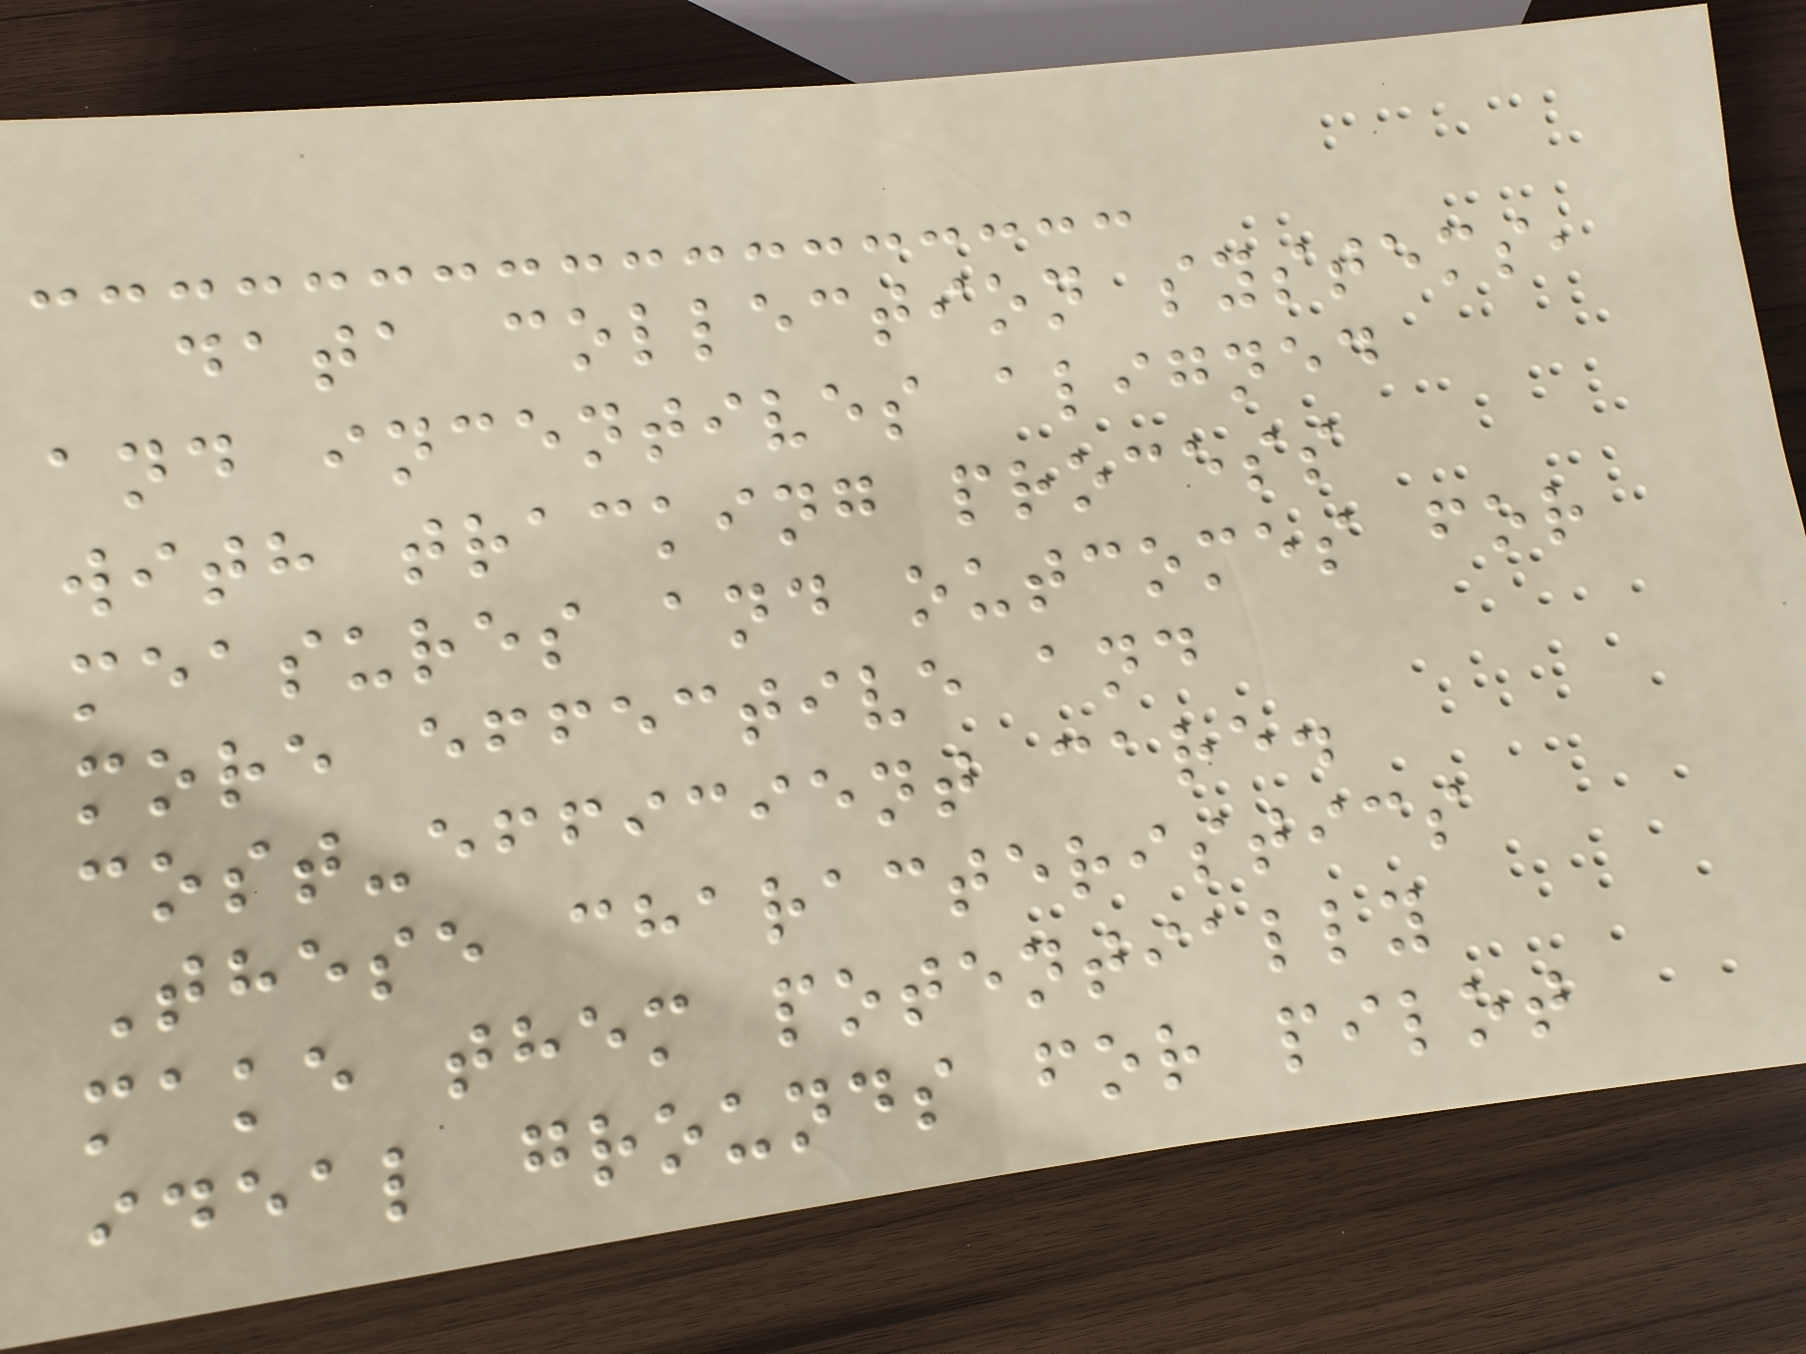data collection systems,
and incentives aligned
with tracking process
measures and outcomes for
more effective and
cost-efficient care.
These characteristics
make them potentially
ideal grounds for pilot
